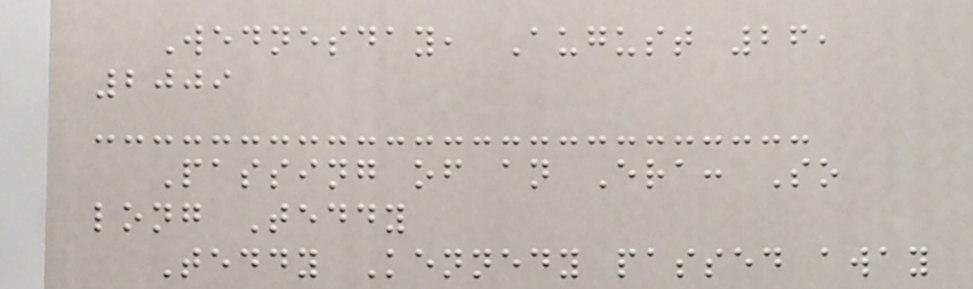Wednesday, August 26,
2009
Passing of an Era: So
long Teddy
Teddy Kennedy passed away
